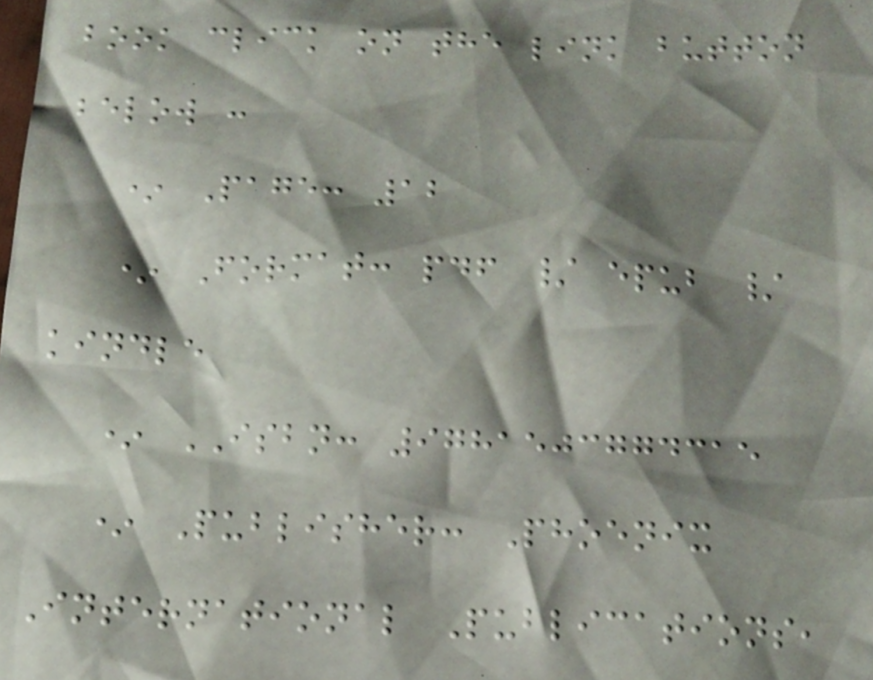book click on the link button
below :
* Page: 12
* Format: pdf / epub /
kindle
* ISBN: 9781503774315
* Publisher: Phoenix
International Publications,
